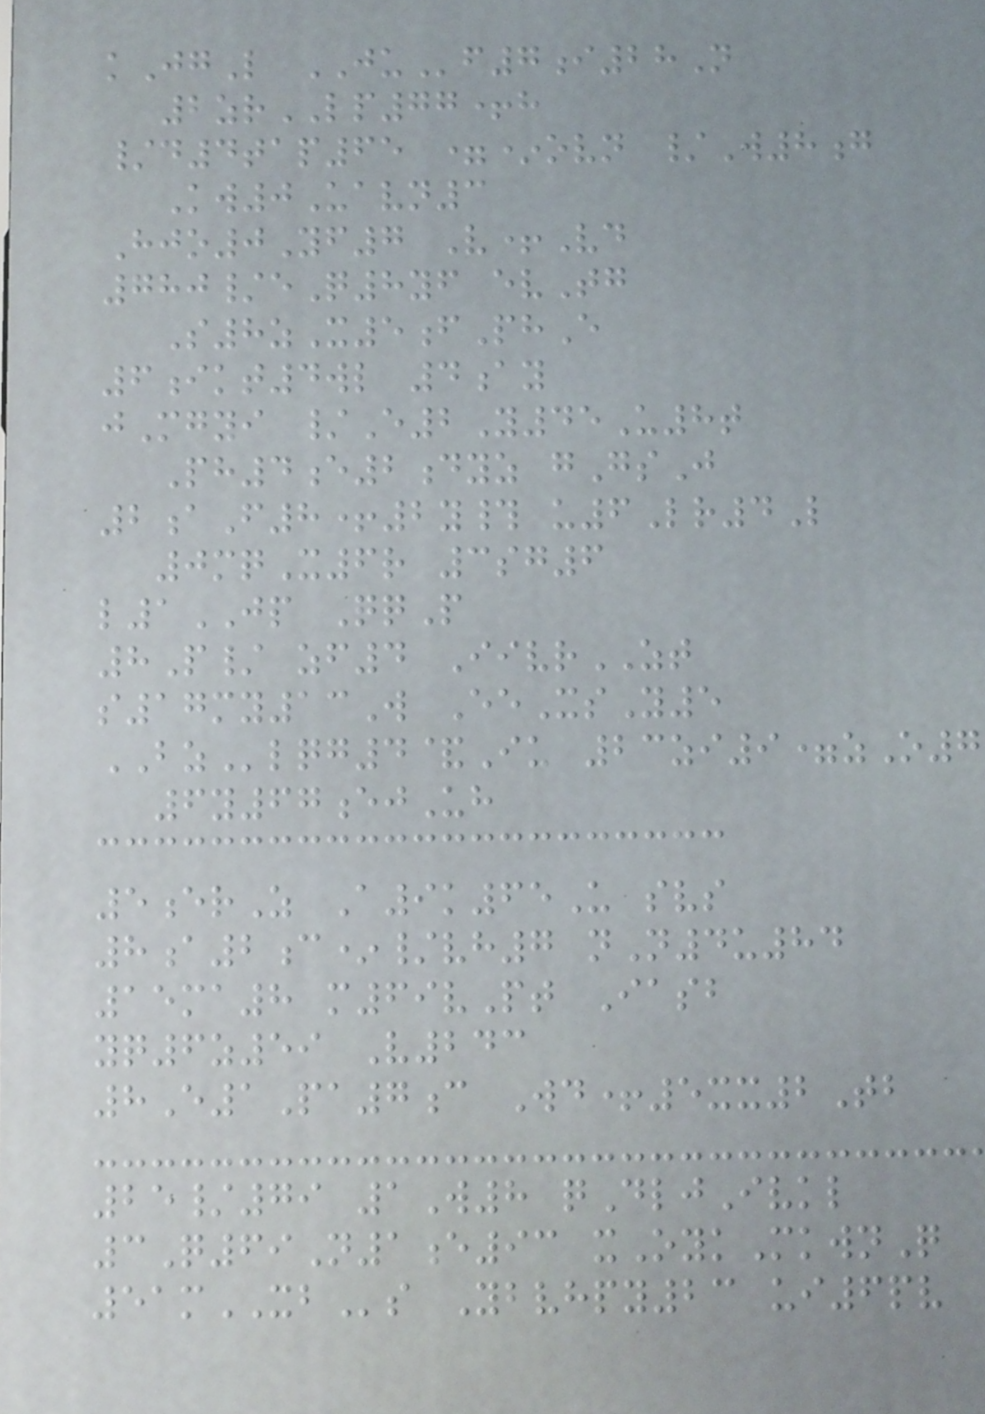kJgL JUf7i28N
2zrLP77+h
/d4tap65 =*ovn /W8g
Kw0Uavn3
Hjo0Yf7 V+Vd
780/eQ8yf evTg
S8zX5fPhE
6ikt4wl 4ay
jMgyi /E2Y45U8t
Ph4e2dyz gGsJ
2aF8+2y# u6Lr4L
0mqX6r 3sg6
l1JP QqP
8P/ zf4 IivrZT
s17my13W EeXsY5
BZlqg4&Iu 23zi9=zO7
6y67ejUh
5erZ A9k65U svs
8a2c*/vh7 nN4u84
15ma8 m69vPt Iasb
yq6z59 V243
8E1Pa7c Wd+5xx2Tb
25/79 1W8 qDljIvkl
3Q69N1e93 xOykMkwnQ
51mXBs Ybvhpy23 ui6pv
